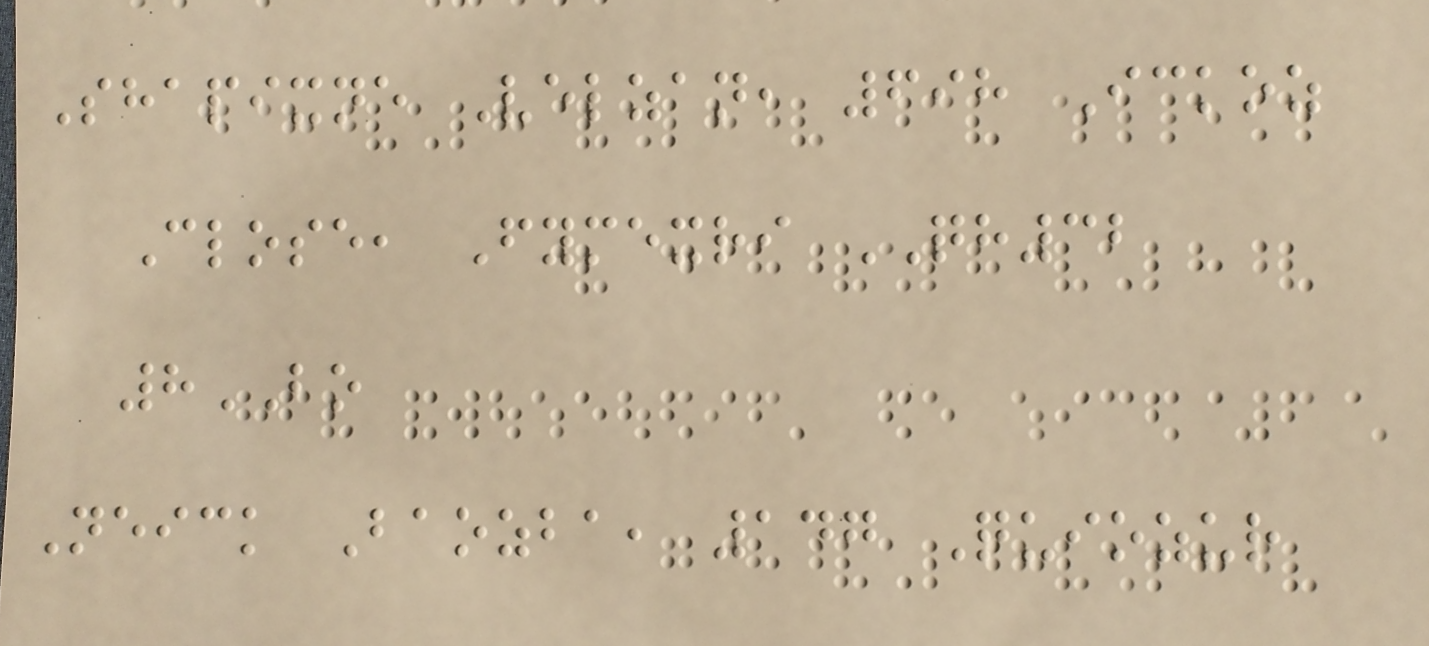Shapixne Velzan, 698 Ickoz
Close, Fymexri QH32
8BO
Neick Baozba, 147 Quiozur
